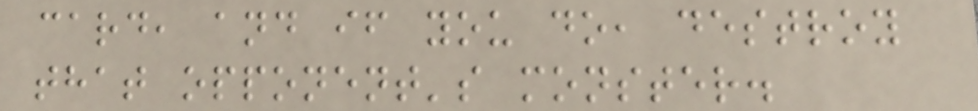card, and if you do, destroy
that opponent's monster.
